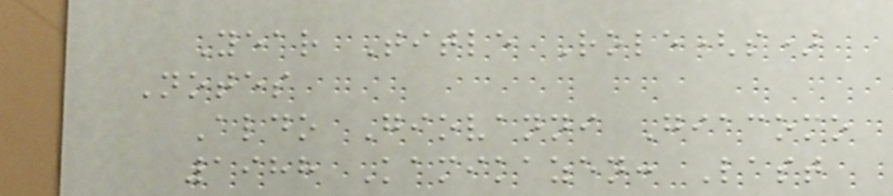Year Title Role(s)
Notes
Aldo Giovanni Giacomo
1988 Kamikazen: Last
